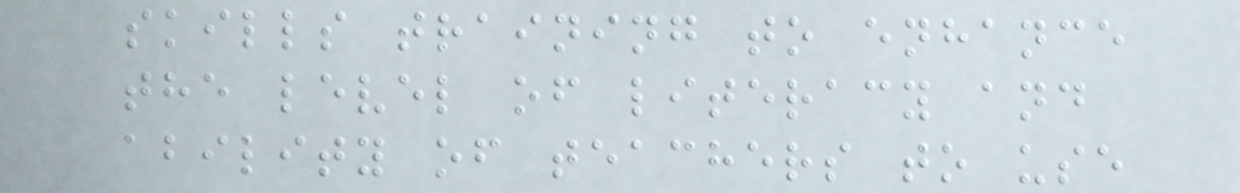skills training to enhance
the level of literacy and
ability of teachers to use
